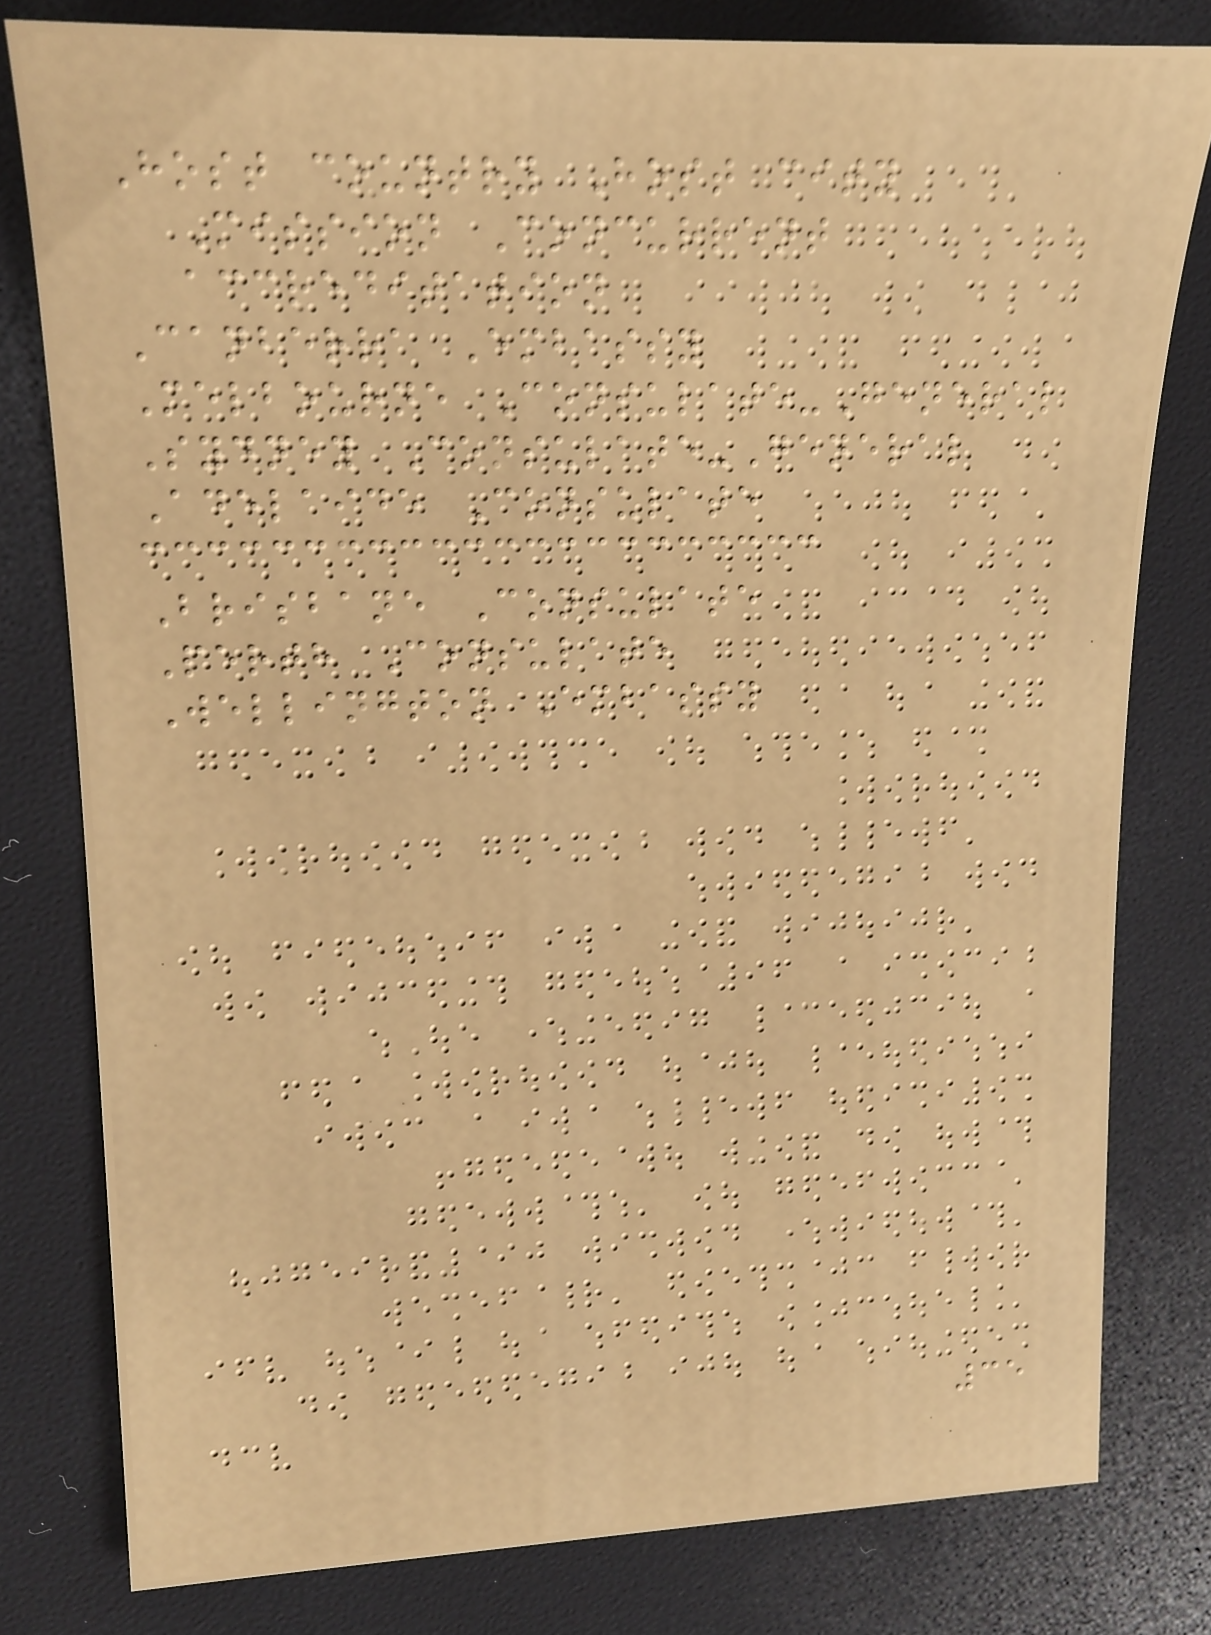Host country Host city
Mission Concurrent
accreditation
Canberra Embassy
Melbourne Consulate-General
Sydney Consulate-General
Adelaide Consulate
Brisbane Consulate
Perth Consulate
Wellington Embassy
35
